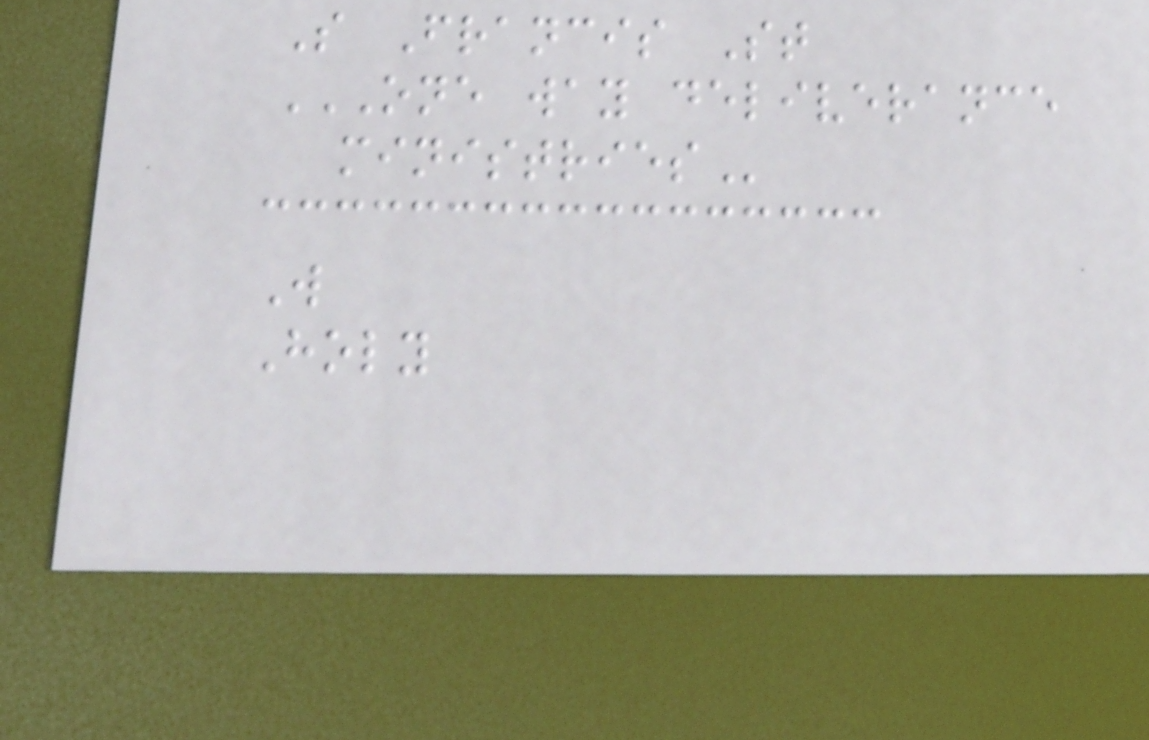S Francis St
ONE WAY DELIVERANCE
MINISTRIES
W
Holy
